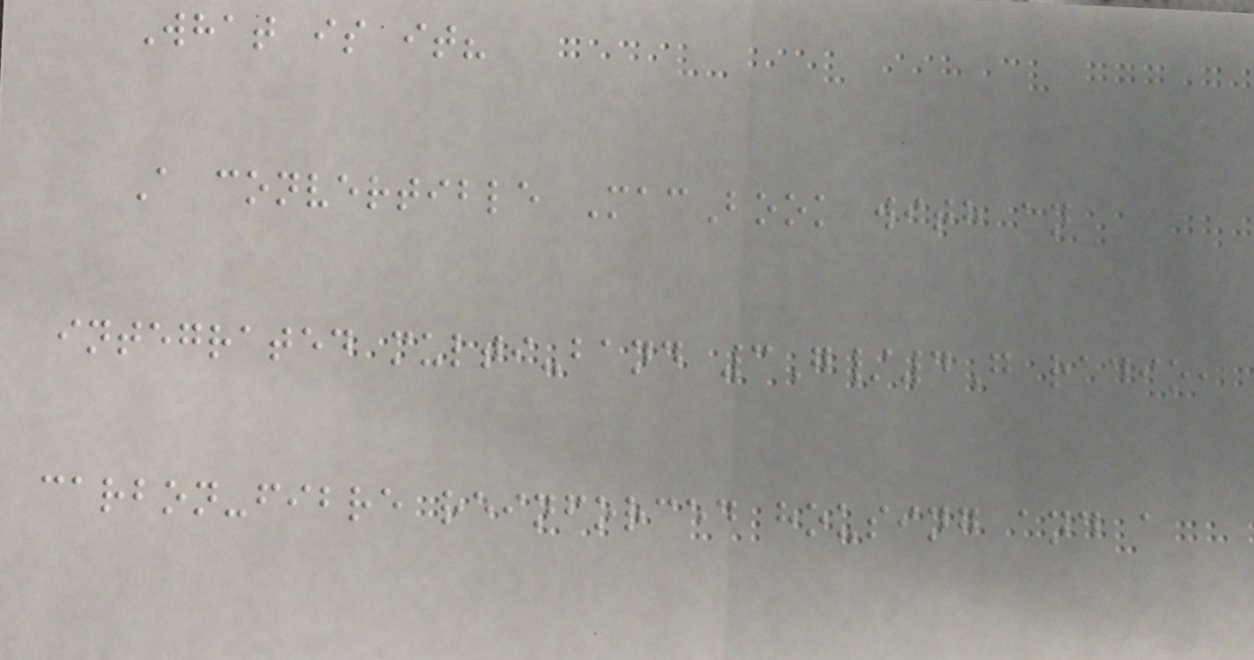What is it?
A convertible MacBook with an
integrated multi-band 3G/4G radio,
carbon-fibre reinforced housing and a
